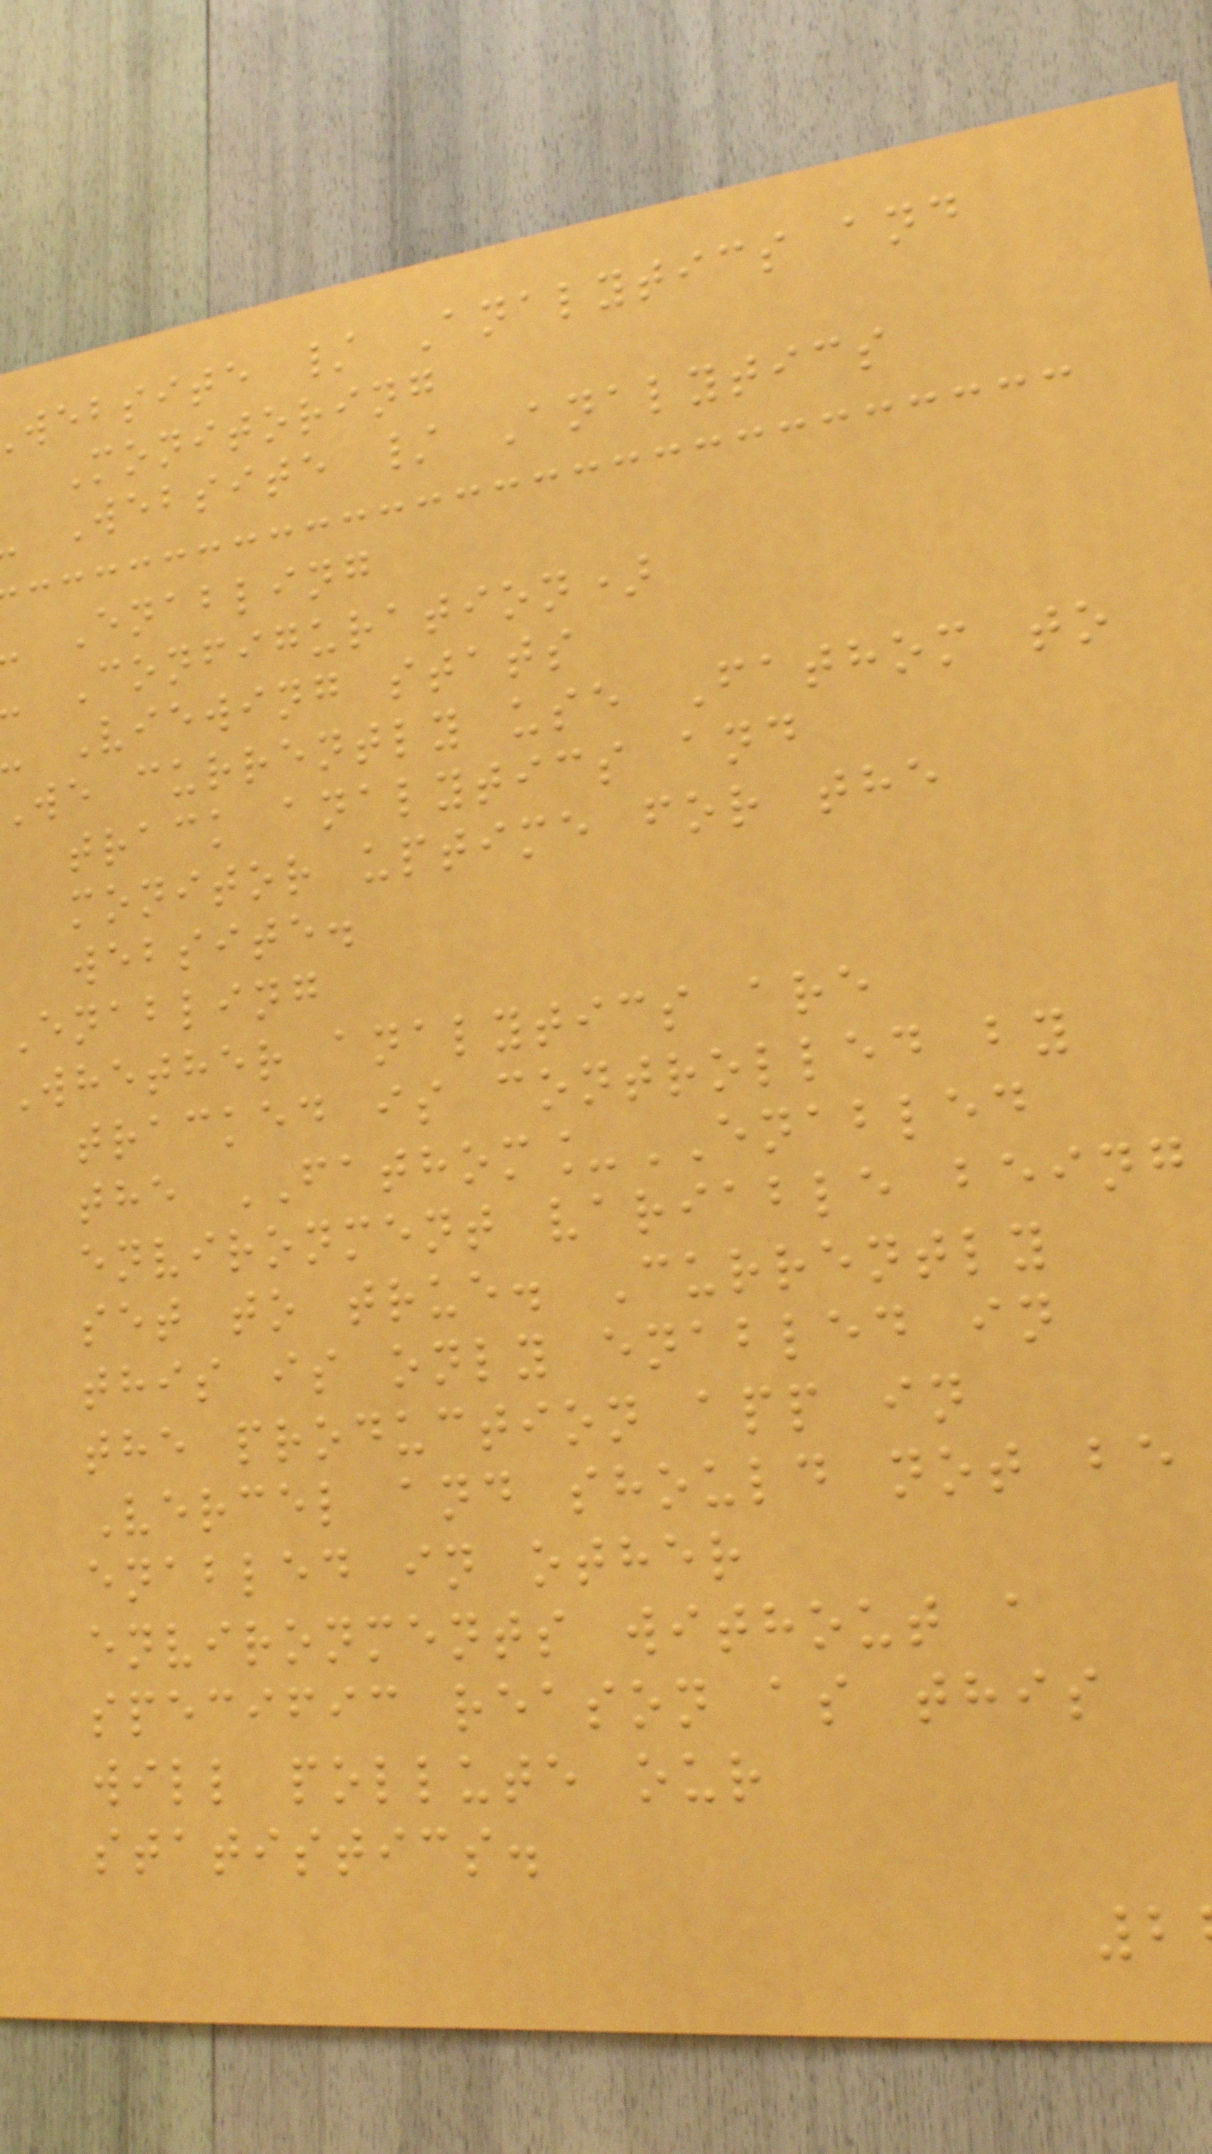website / Analytics and
Monitoring
Website / Analytics
Enabling
Configuration)
Viewing stats
we currently use Fathom to
track analytics and
monitor uptime for the
website.
Enabling
Whether analytics are
tracked is controlled by
the FATHOM_ENABLED
environment variable being
set to true. Currently
this is only enabled in
the production app in
Vercel and should not be
enabled in other
environments without a
specific reason as this
will pollute our
statistics.
